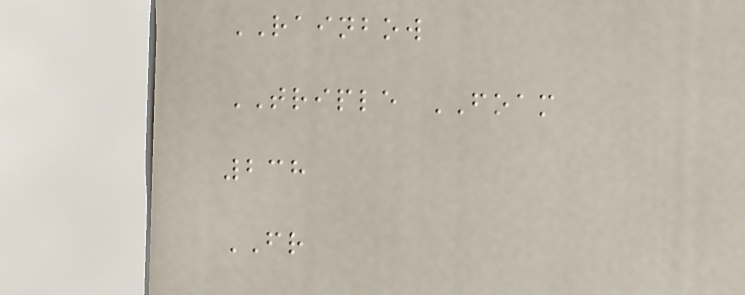RAINBOW
TRIPLE FOAM
238
FR
